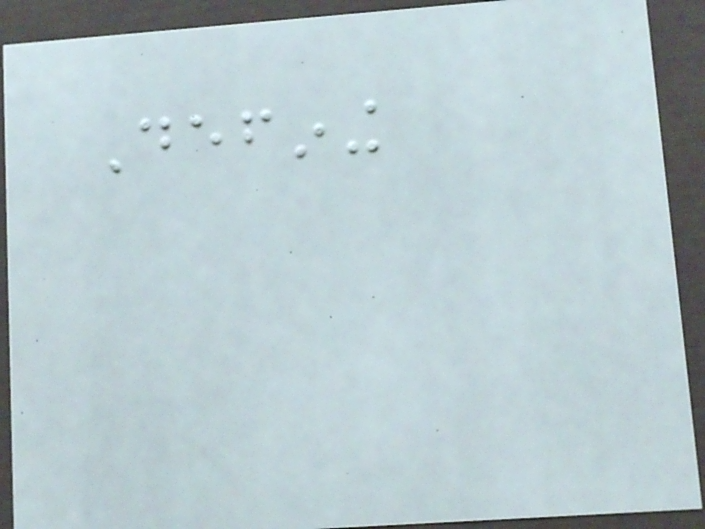Defining
